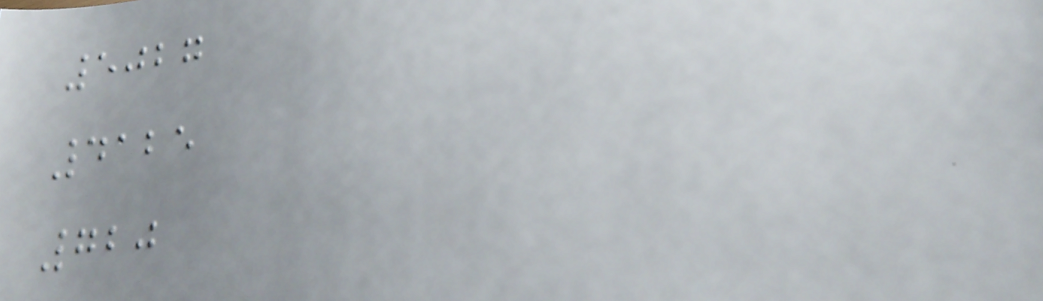5027
4125
720
